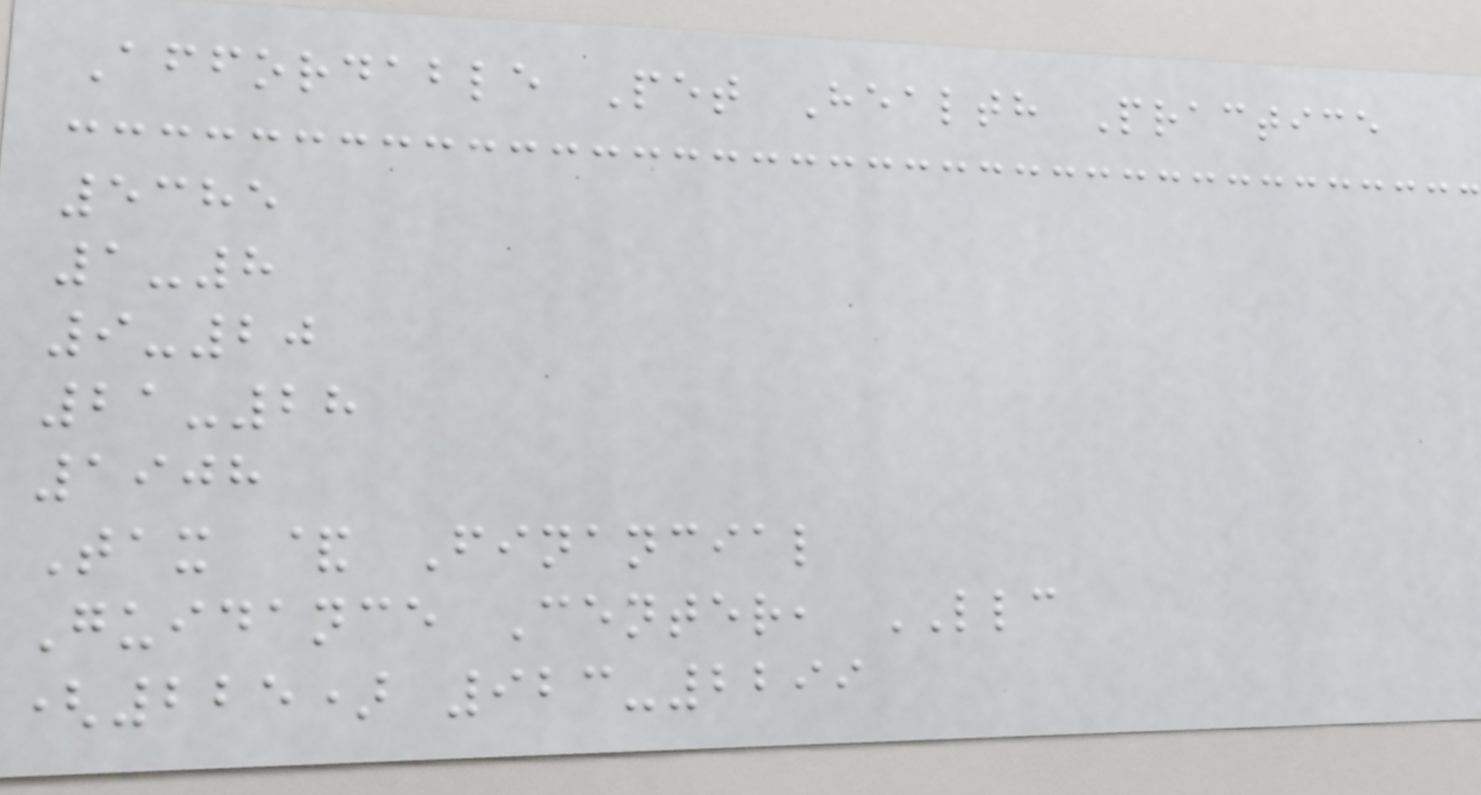Affordable Pet Health Practice
5385
1-8
9-20
21-28
1908
Tax & Financial
Guidance Center, LLC
(225) 923-2299
